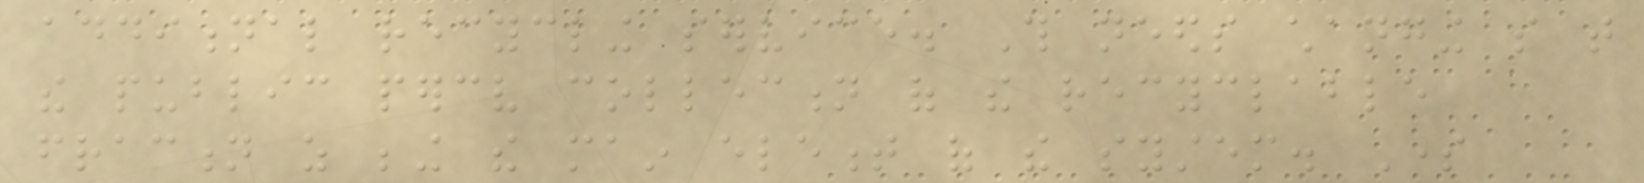additional recycling service. This needs changing so that
the public perceive collection of the recyclable
fraction as being the main element of the system. Some
